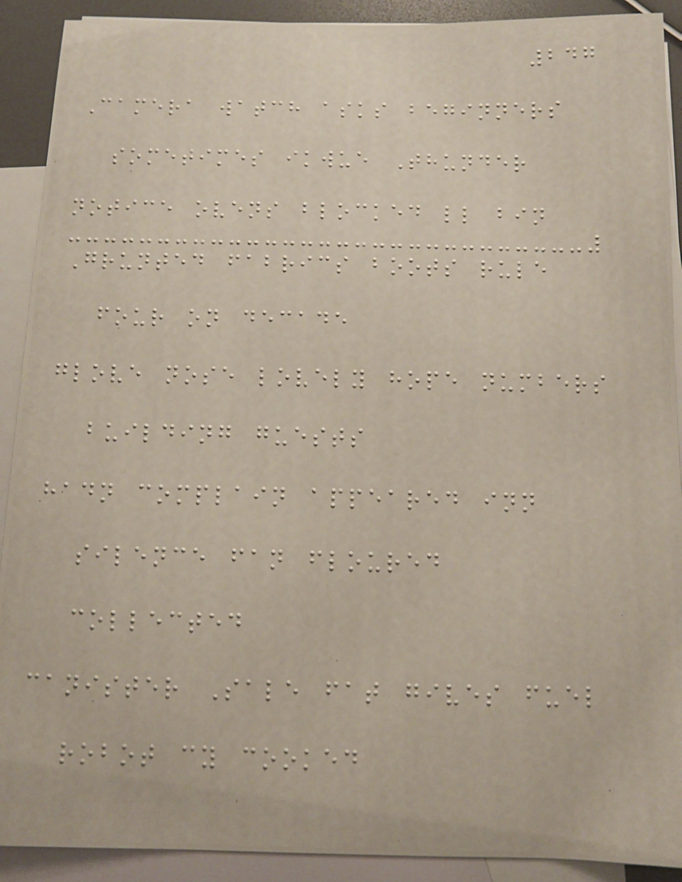247
Camera watch asks beginners
sometimes ikwue Thunder
notice ovens blocked ll bin
Grunted fabrics boots rule
four on decade
glove nose lovely hope numbers
building guests
hadn complain appeared inn
silence fan floured
collected
canister Sale fat gives fuel
robot cy cooked
